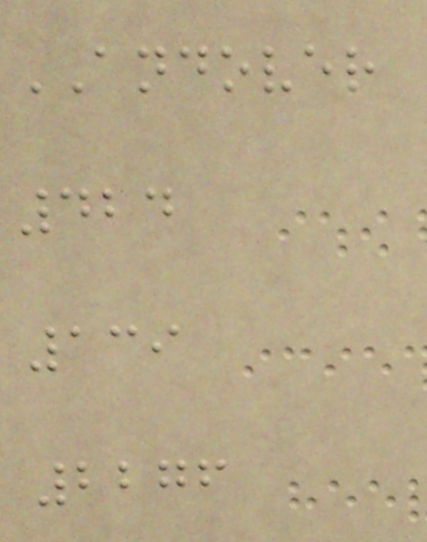ANDOVER
424
139
2276
